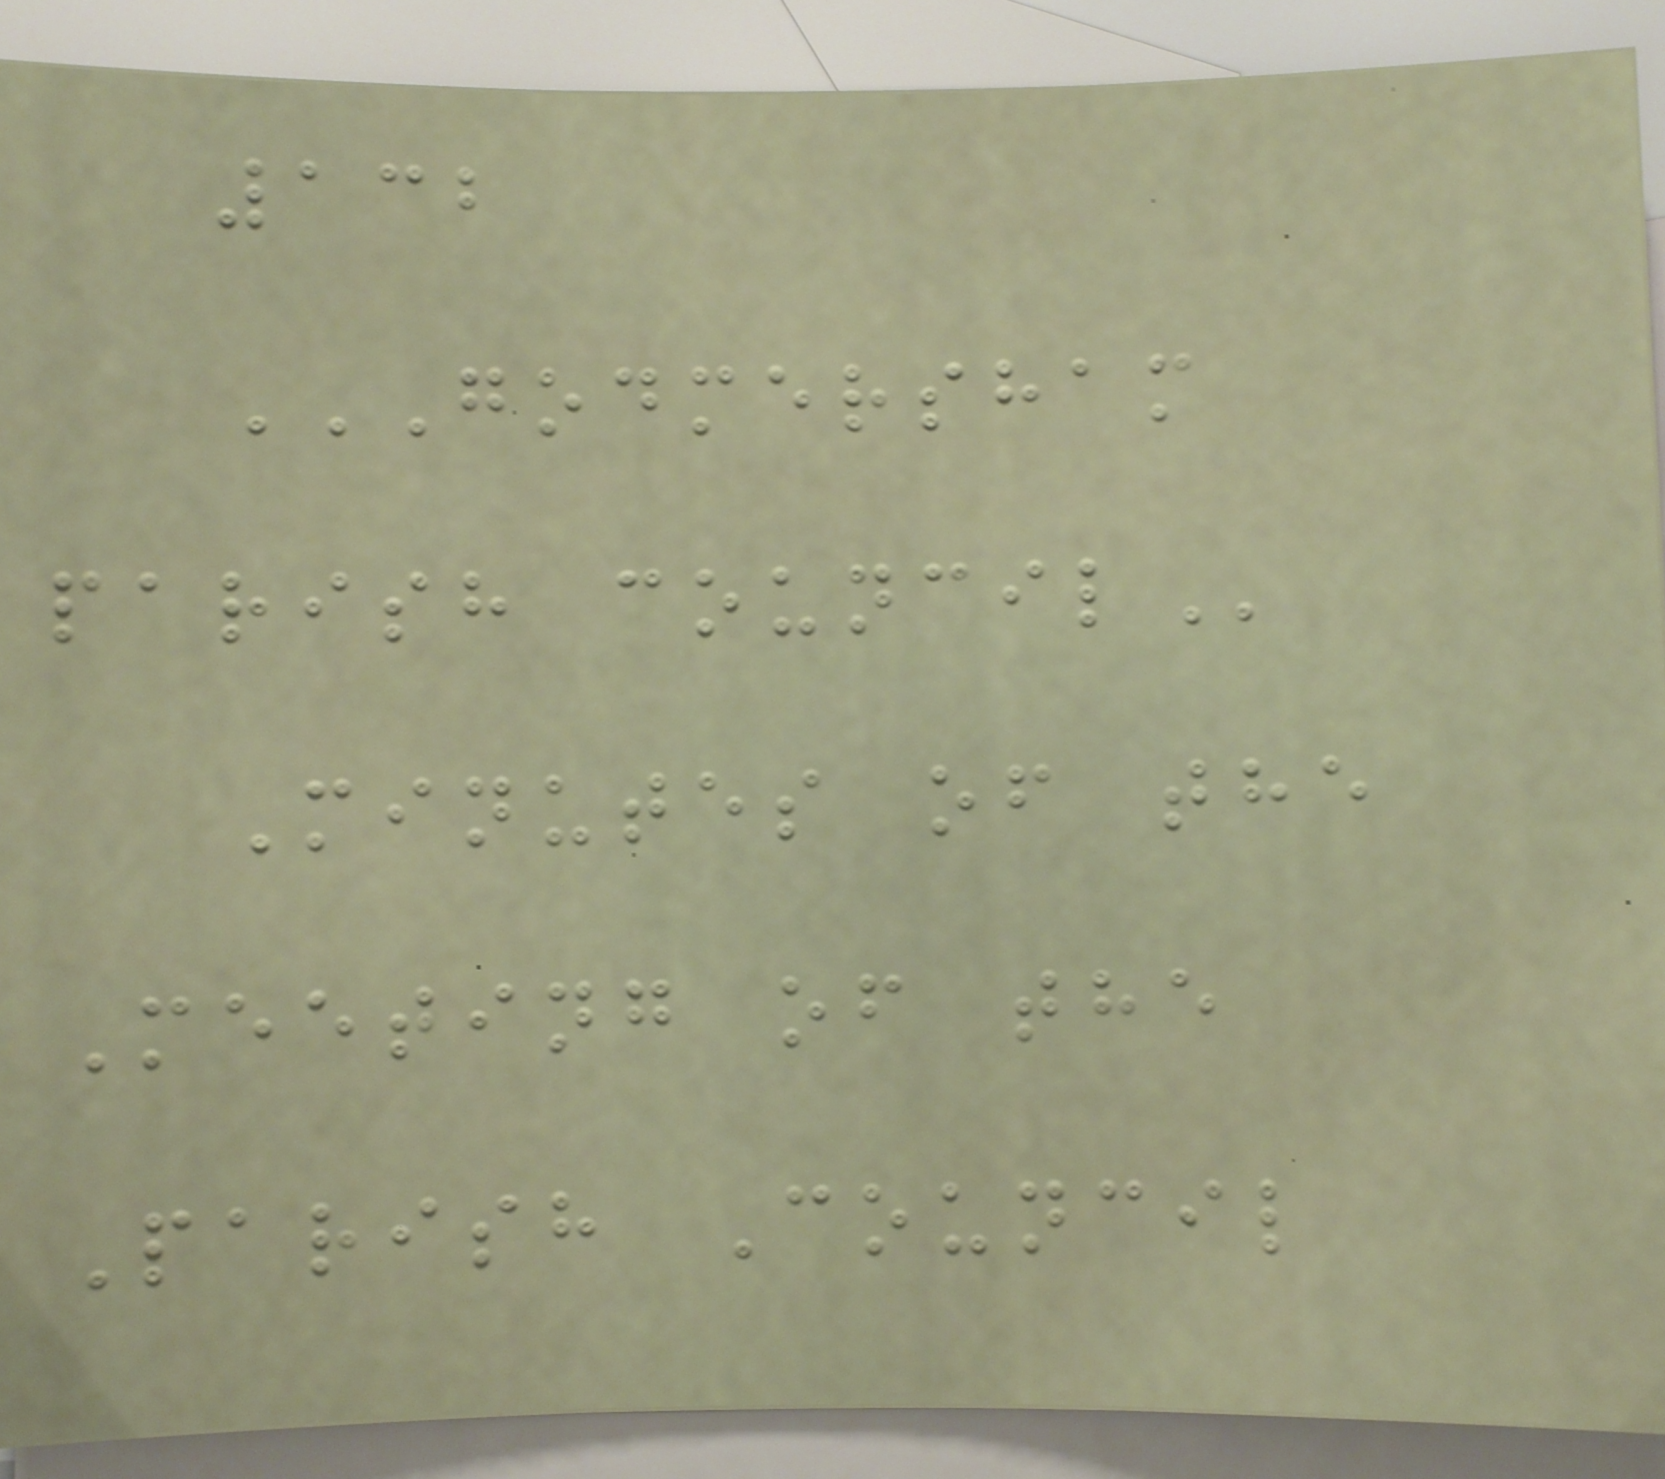132
GODMERSHAM
PARISH COUNCIL
Minutes of the
Meeting of the
Parish Council
